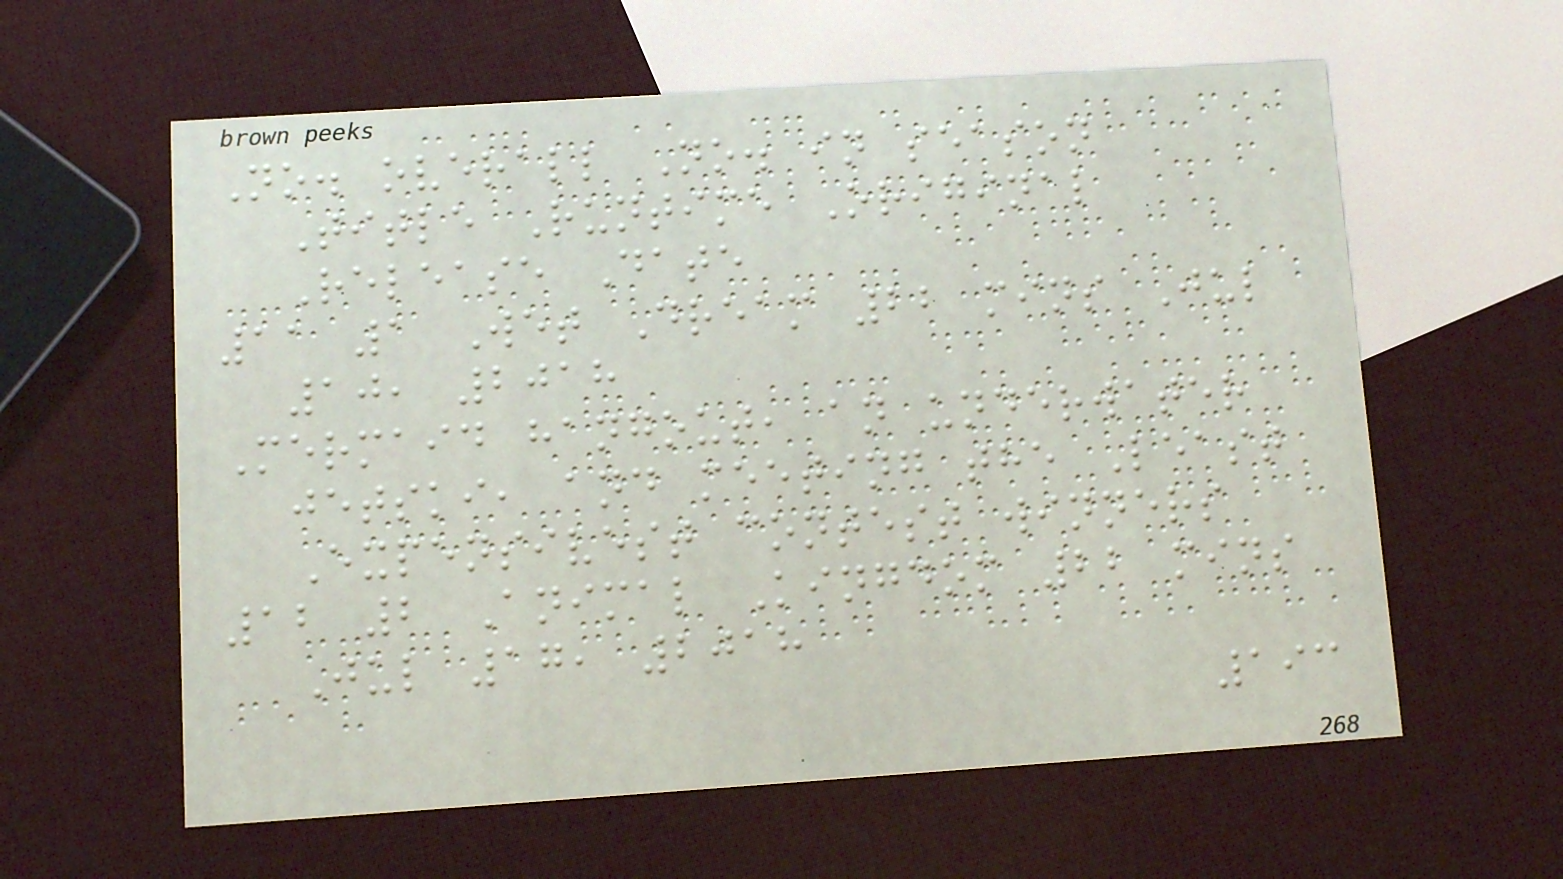No. overall No. in season
Title Runtime Original
Release Date
11 1 Wet Dream 22 mins Jul
10, 2018
Mermaid hangout, an underwater
jetski, and meeting the Least
Expensivest contest winners
12 2 Animal Kingdom 22 mins
Jul 17, 2018
193
